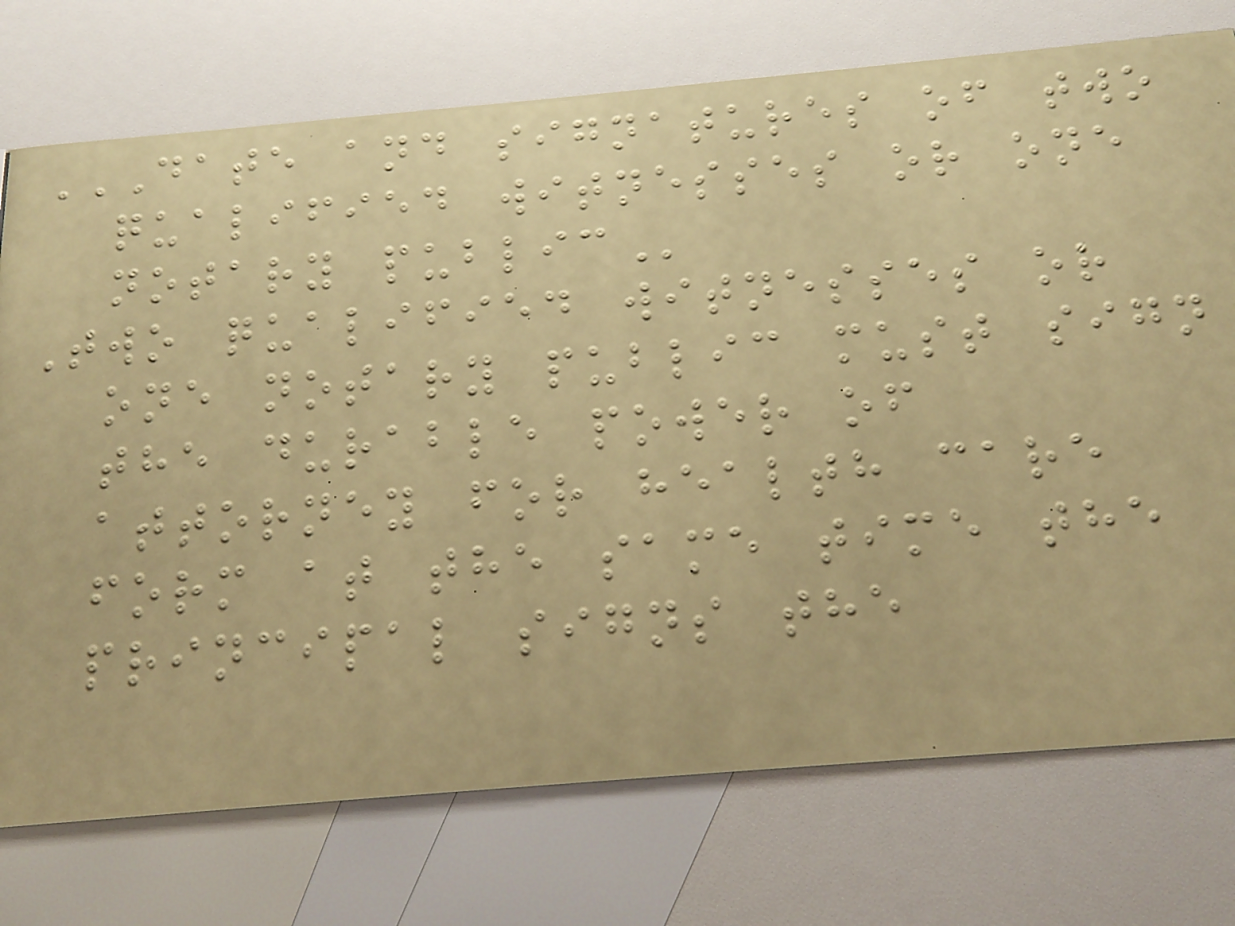DATE AND SIGNATURES OF TWO
QUALIFIED WITNESSES OR ONE
NOTARY PUBLIC
Two qualified witnesses or
one notary public must sign
the durable power of
attorney for health care
form at the same time the
principal signs the
